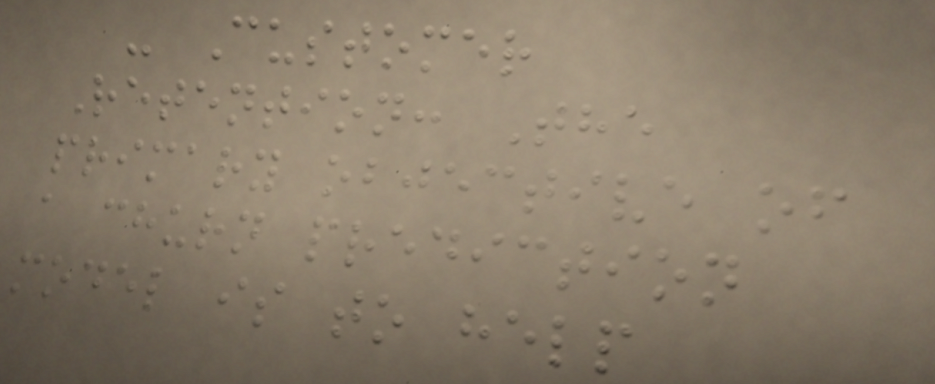- Customer
Retention: The
primary objective of
a churn prediction
model is to help
